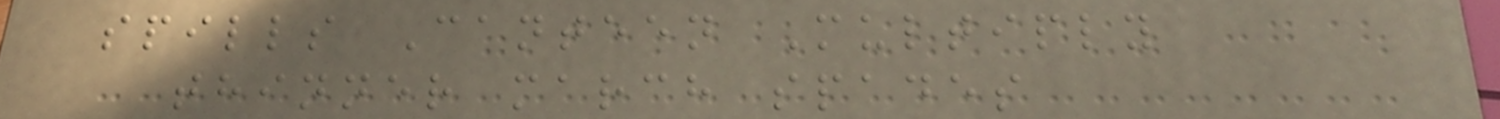spills Canteen Multiply
thinner march spades
